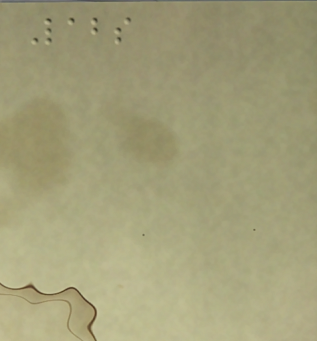Labs
